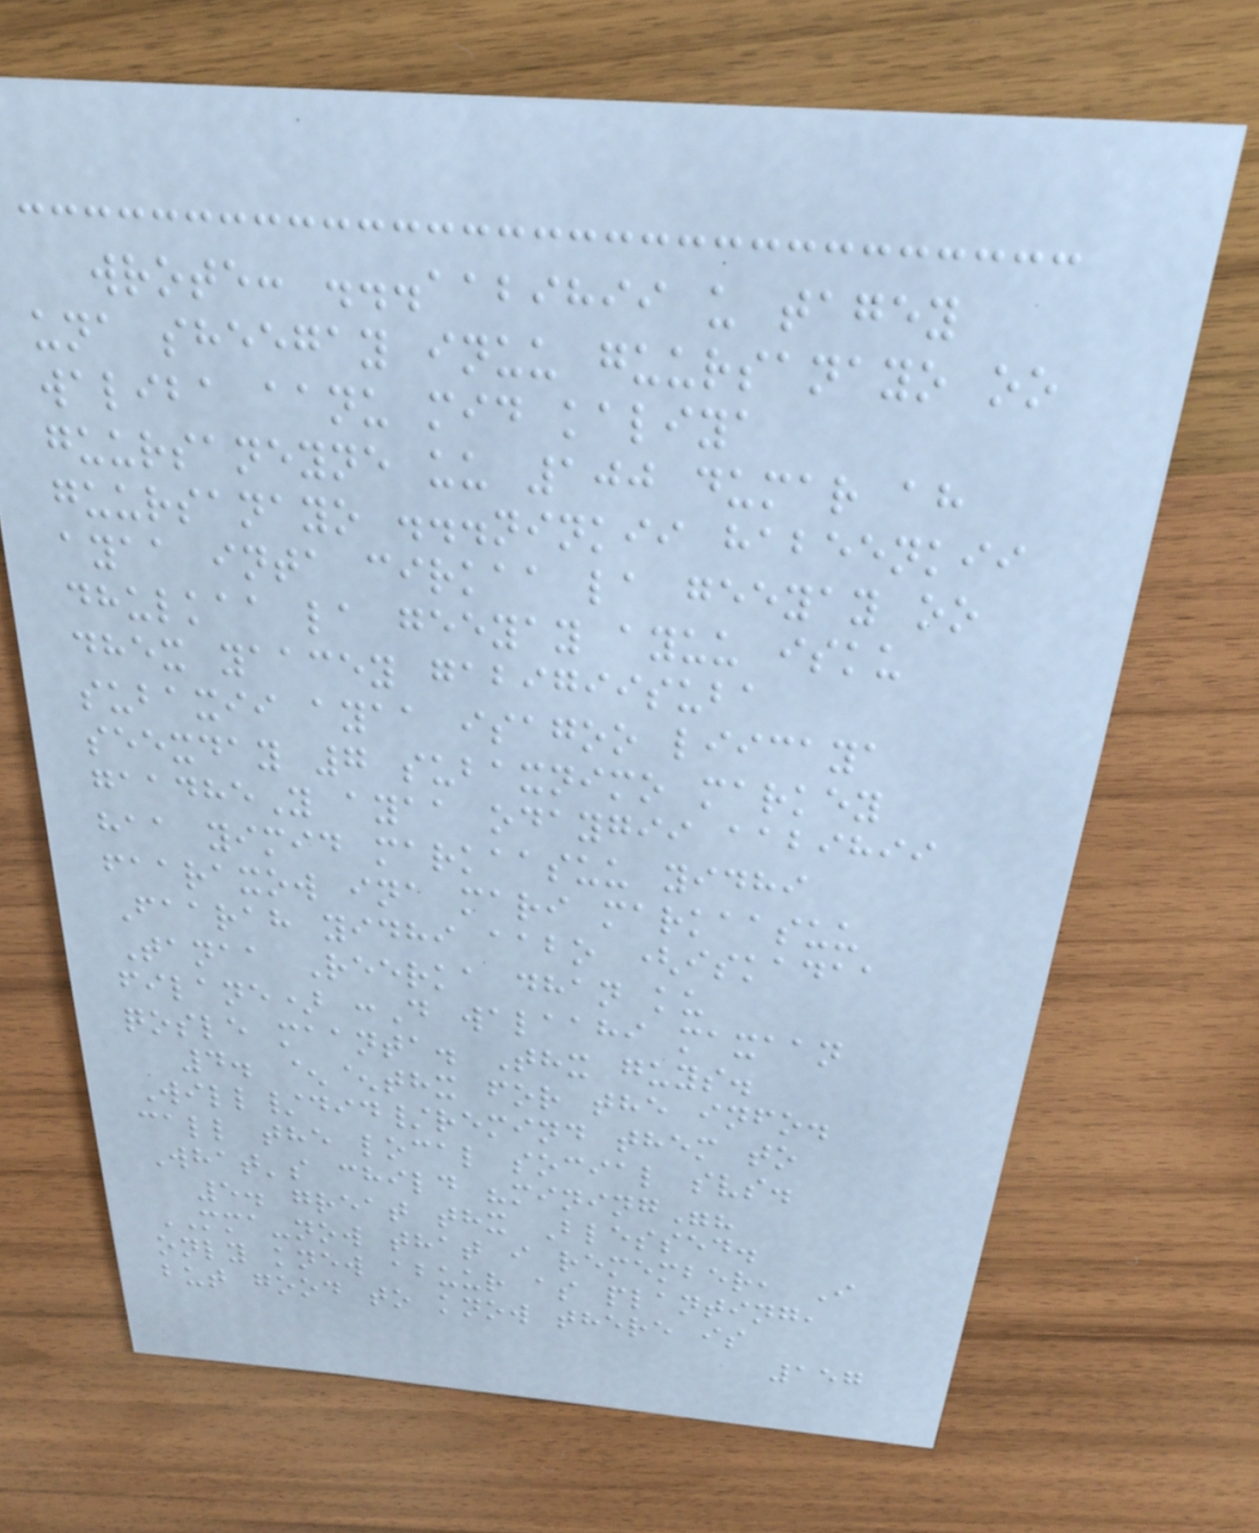wrote: ...aabihii u tagey
una sheegay inuu guursanayo oo
waliba aanu mid kaliya
guursaneyne uu 100 dumar ah
guursanayo ...ninkii habeenkii
ayaa inta cirkaa la geeyay oo
dhulkaa la geeyay ayuu isku
dhex yaacey gabigiisuba
subaxii ayaa isagoo liicaya
seexday 7 subaxnimo markey
gaadheY ayaa odaygii aabihii
haa yimid markaasuu yidhi
faaraxow ina mari markaasuu
Faarah yidhi aabo (iskadaa
Tanaa Reerka dhan ku
filane) :D walaahi maxaan
qosle maanta. Thx guys.
4. ^^thx for the info.
Will/did/remind them to
call the local social svs.
What's child "mining"?
5. great thx Blessed.
MMA-now that i remember, I
only knew abuur as planting,
but good to know there is
157
